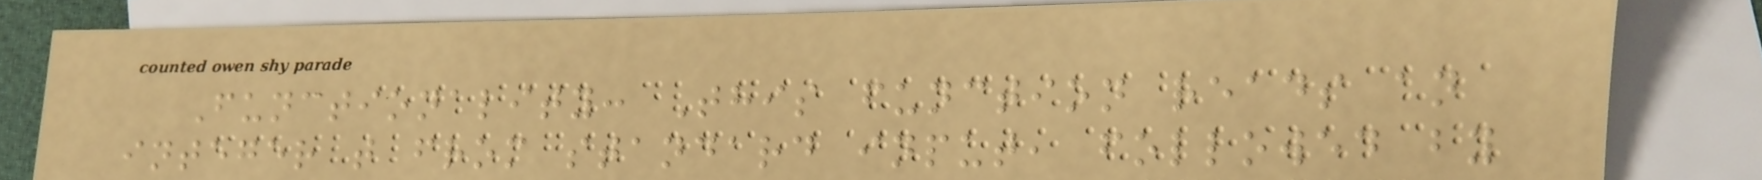Functionality: This function reads an
integer t from standard input, followed by
